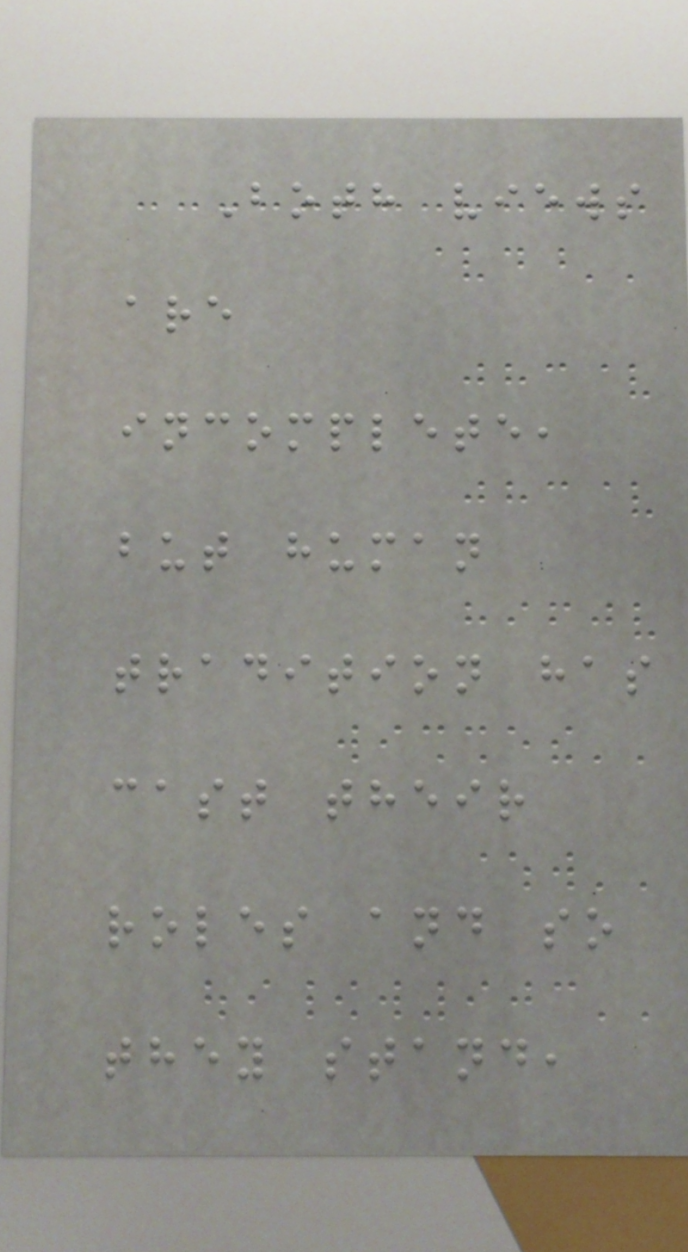Both views
are
incomplete,
but human
tradition has
cast their
roles and so
they stand,
